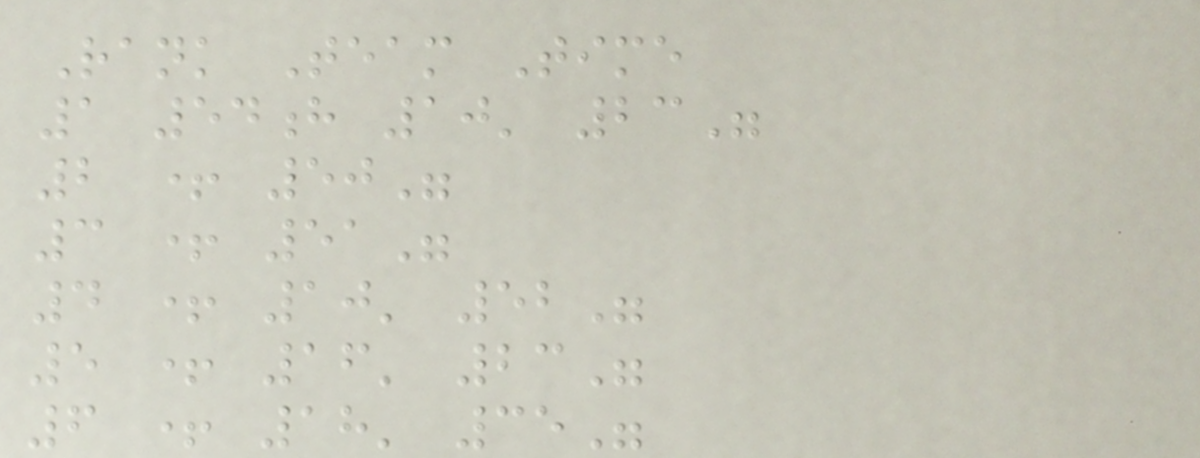Rank Team Time
1 54h 10' 23"
2 + 50"
3 + 51"
4 + 10' 52"
5 + 16' 23"
6 + 18' 35"
